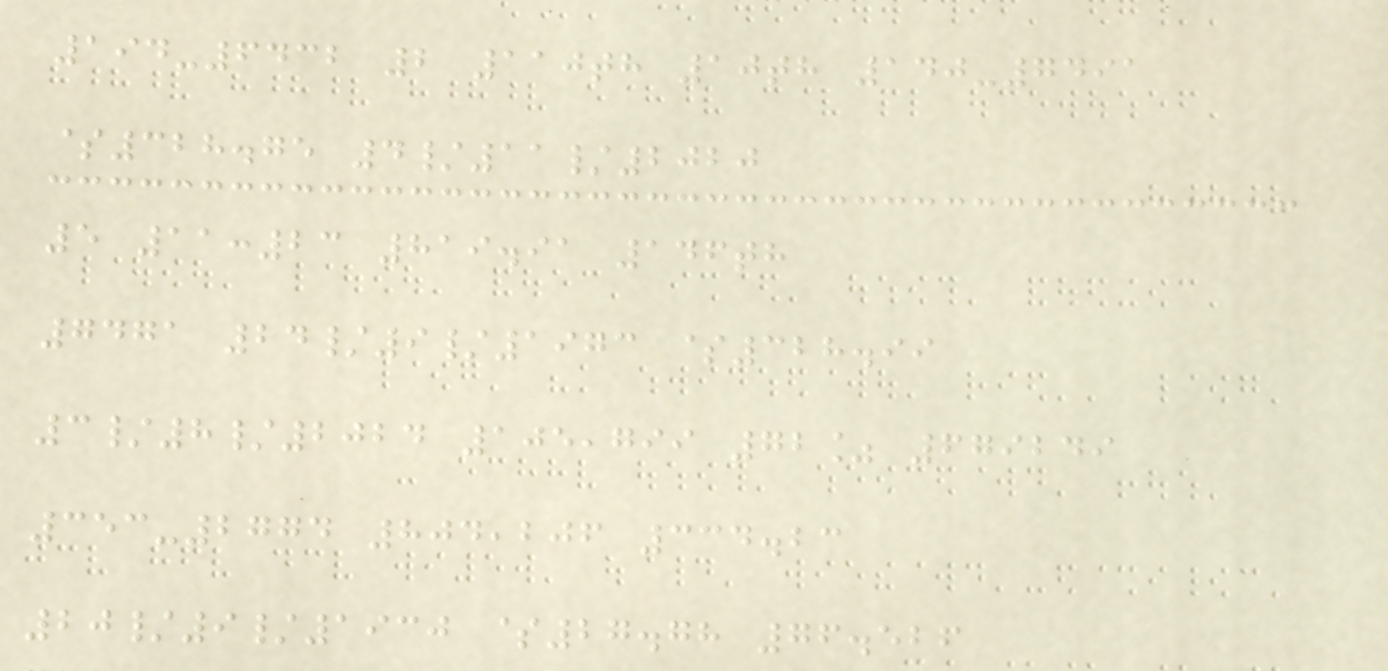194-6432 2 110th 10th 140-7491
$328.75 4/11/2020
5 11:23 819.91 146th
7471 24/9/1973 $328.99
3/8/2024 105,799 72% 679249
353-2774 804,206 334.23
20/9/1930 $27.78 76.526
